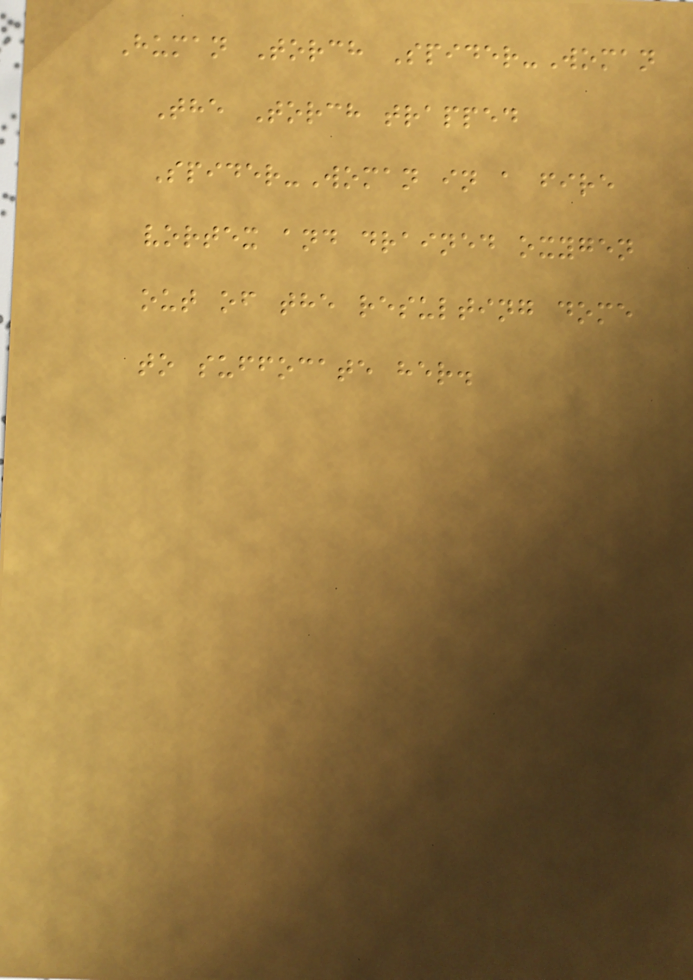Human Torch Spider-Woman
The Torch trapped
Spider-Woman in a fire
vortex and drained oxygen
out of the resulting dome
to suffocate her.
